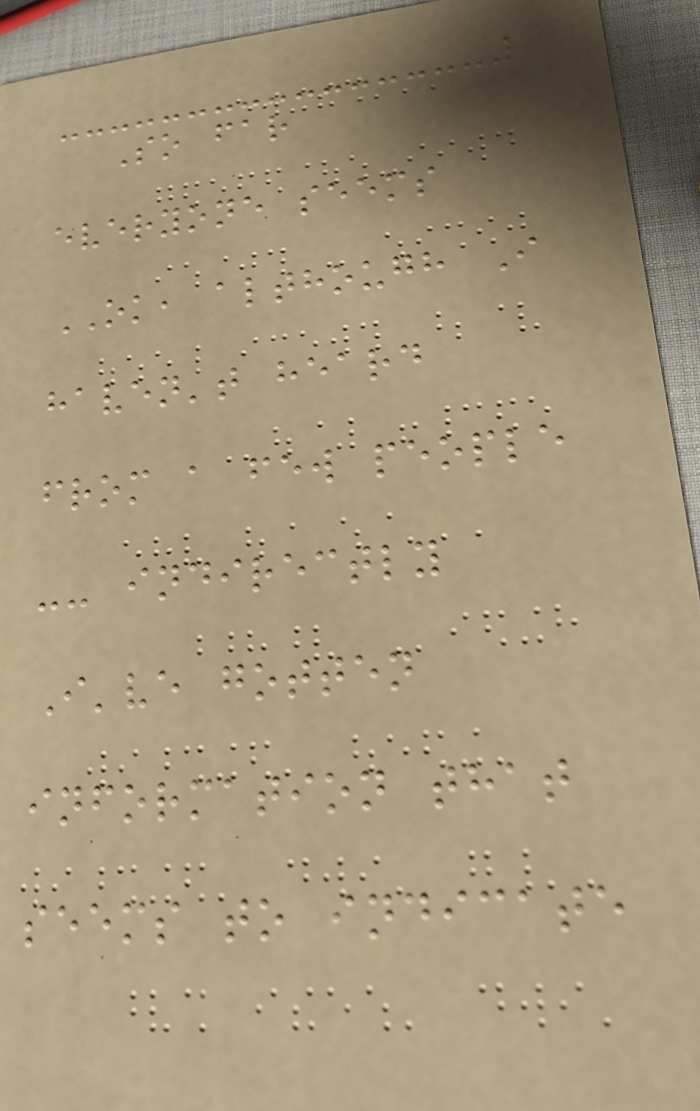So far
everyone seems
OK, although I
haven't heard
from a few people
-- indirectly
I've gotten
information that
seems to indicate
